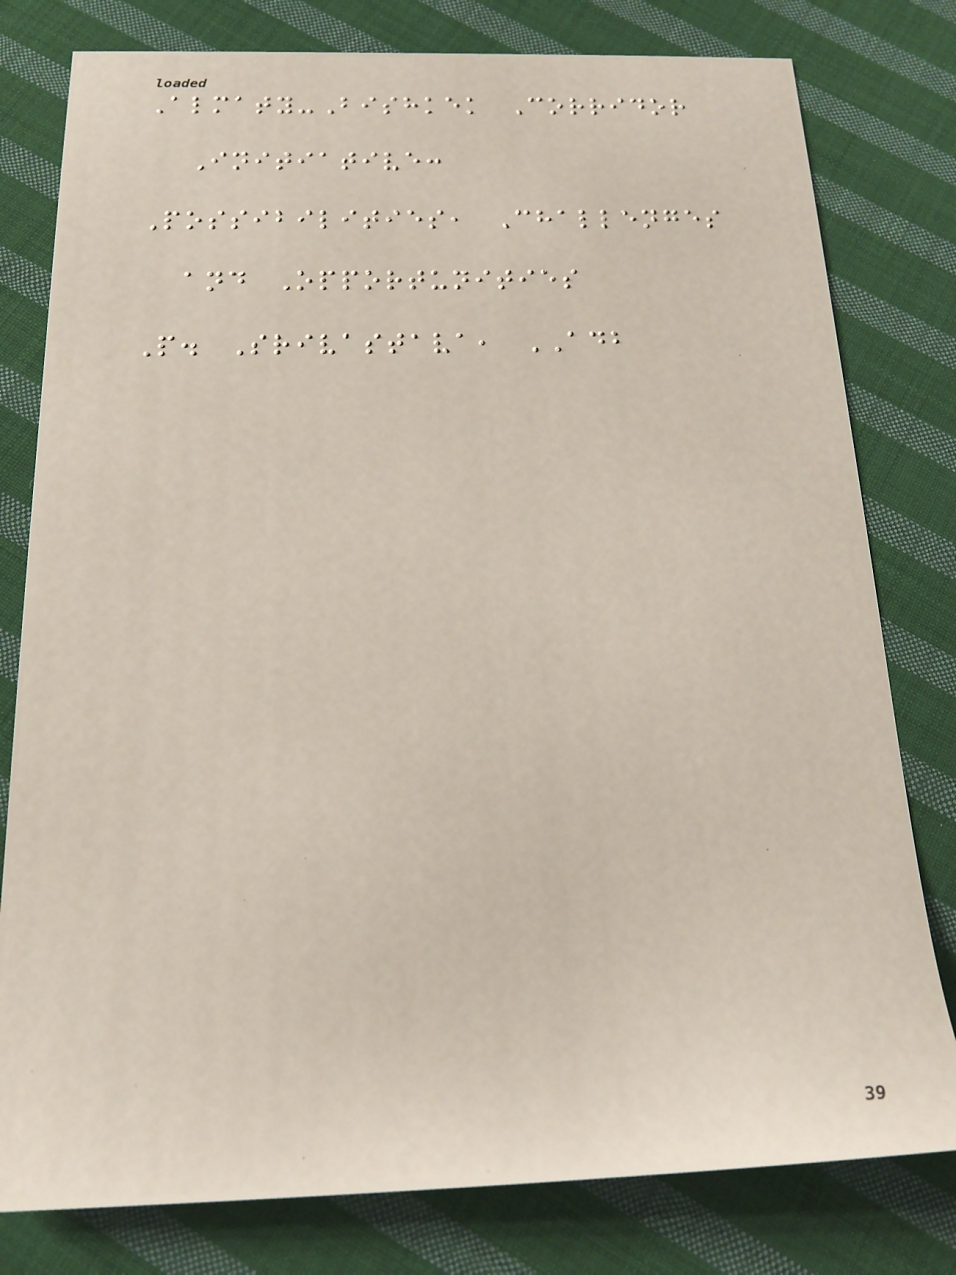Almaty-Bishkek Corridor
Initiative:
Possibilities, Challenges
and Opportunities
P. Srivastava, ADB
